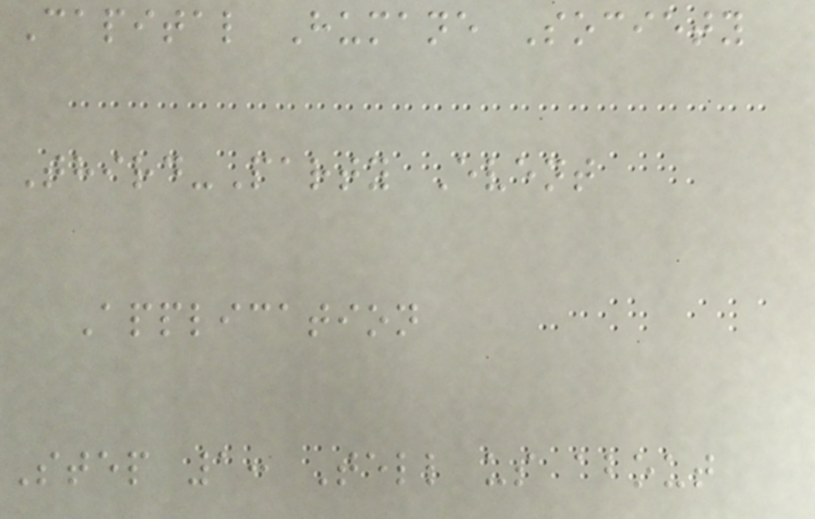Capital Humane Society
Third-Party Event
Application
Step 1: Tell us about
